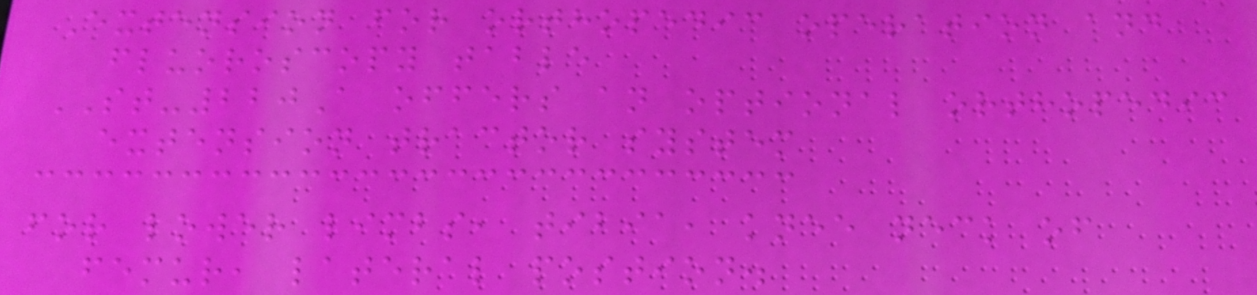Extension for orthopedic operation and
fluoroscopy table
ST-220A offers an optional orthopedic
extension tractor system
for lower limbs, tibia, knee neck of
femur, lateral postion.
